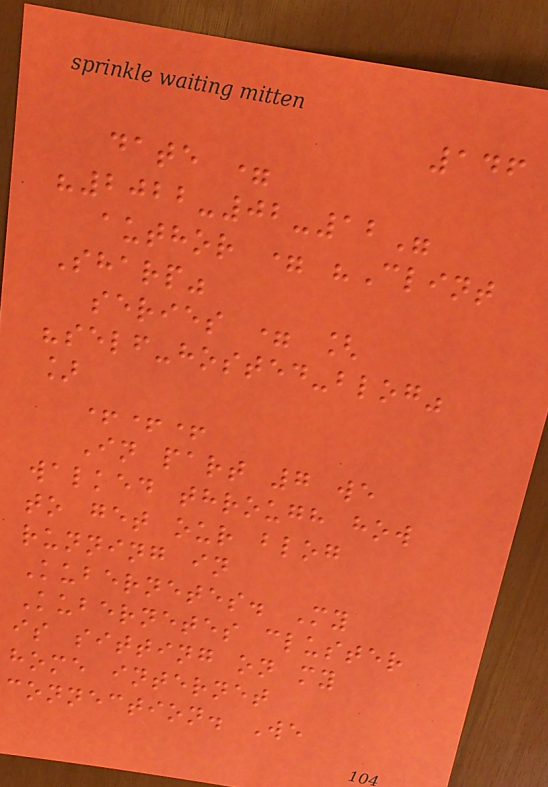146
date =
"2022-02-12"
author = "Clint
Sharp"
series = [
"self-hosted-blog"
]
+++
In part 7 we
walked through how
to get our blog
running in
Kubernetes. My
Kubernetes cluster
is sitting on my
home internet
connection. We
